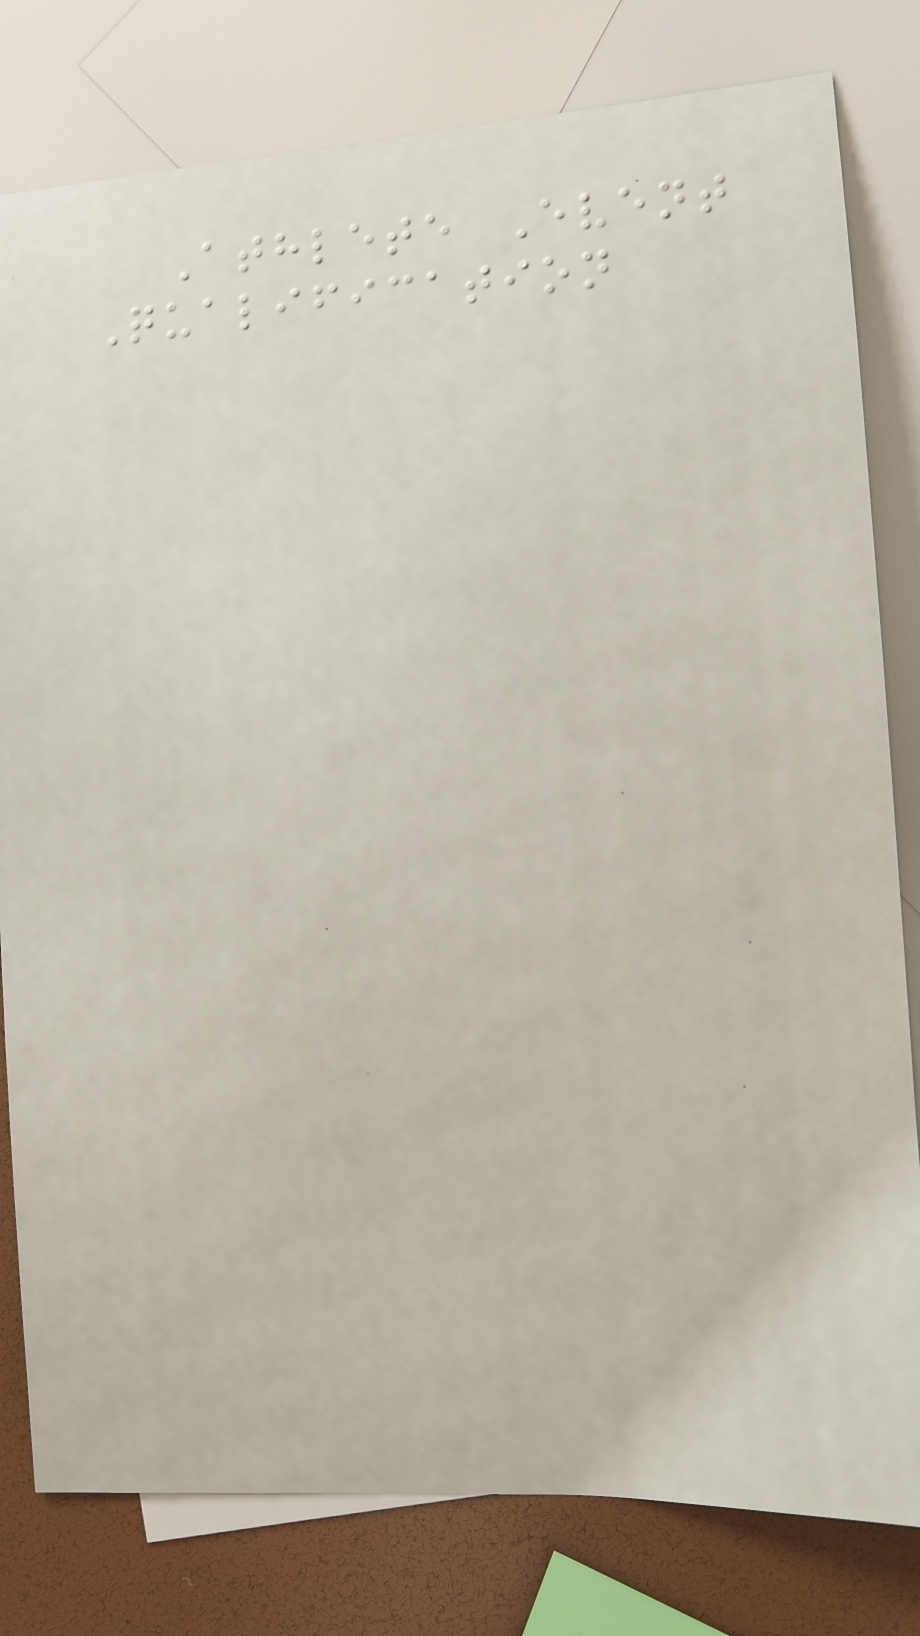Athlete Event
Qualification
